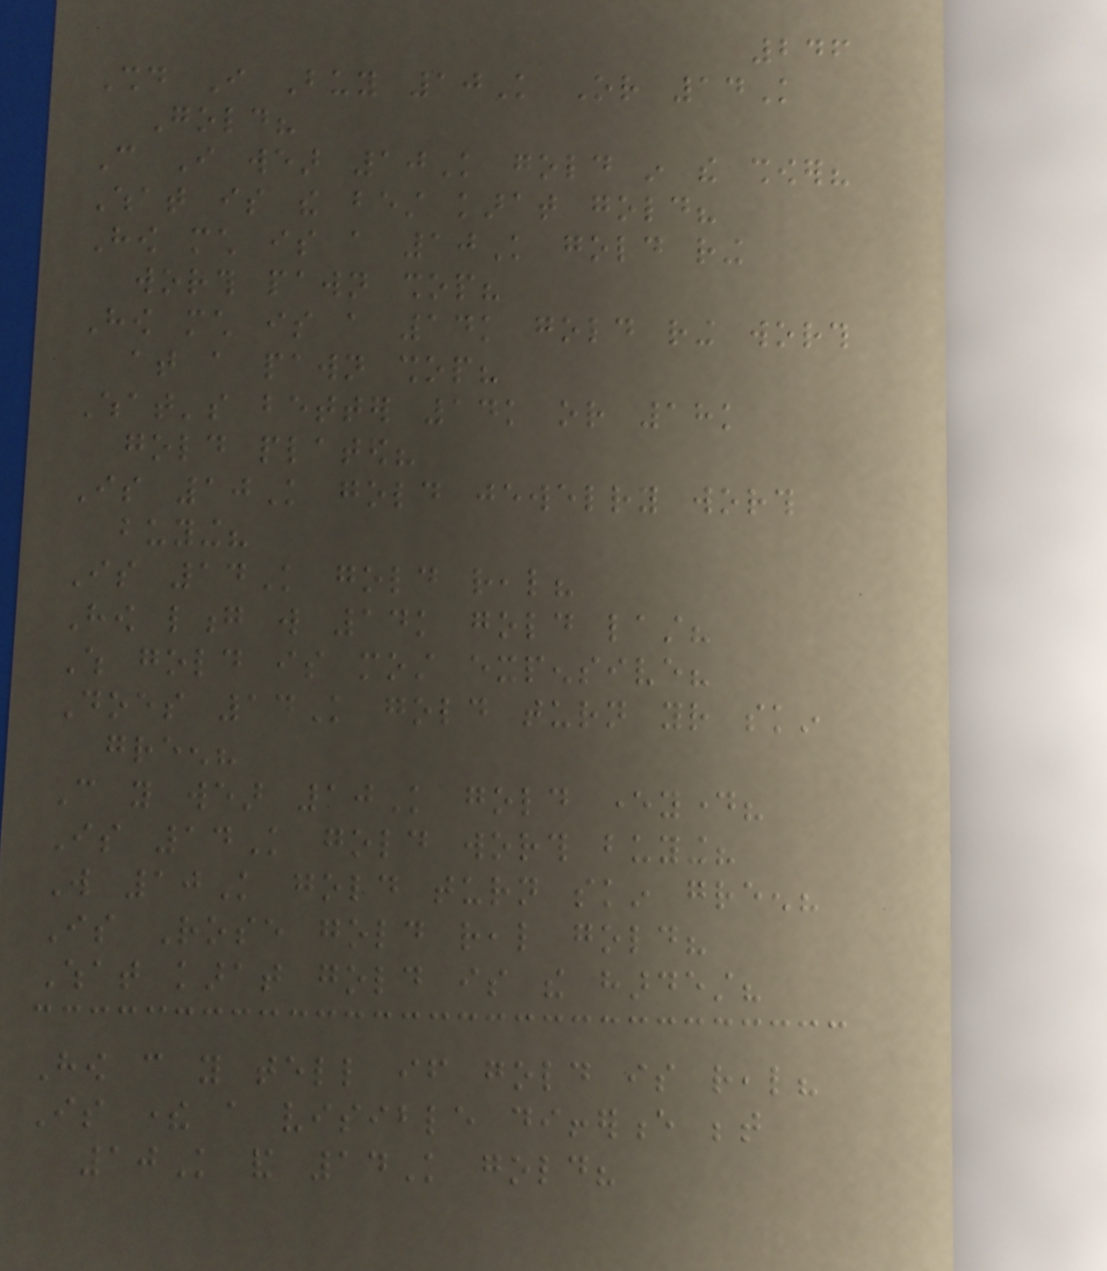246
Should I Buy 10K Or 14K
Gold?
Can I wear 10K gold in the shower?
What is the best karat gold?
How much is a 10K gold ring
worth pawn shop?
How much is a 14k gold ring worth
at a pawn shop?
What's better 14k or 18k
gold plated?
Is 10K gold jewelry worth
buying?
Is 14K gold real?
How long will 14k gold last?
Which gold is most expensive?
Does 14K gold turn your skin
green?
Can you wear 10K gold everyday?
Is 14K gold worth buying?
Will 10K gold turn skin green?
Is Rose gold real gold?
What karat gold is the hardest?
How can you tell if gold is real?
Is there a visible difference between
10K and 14K gold?
